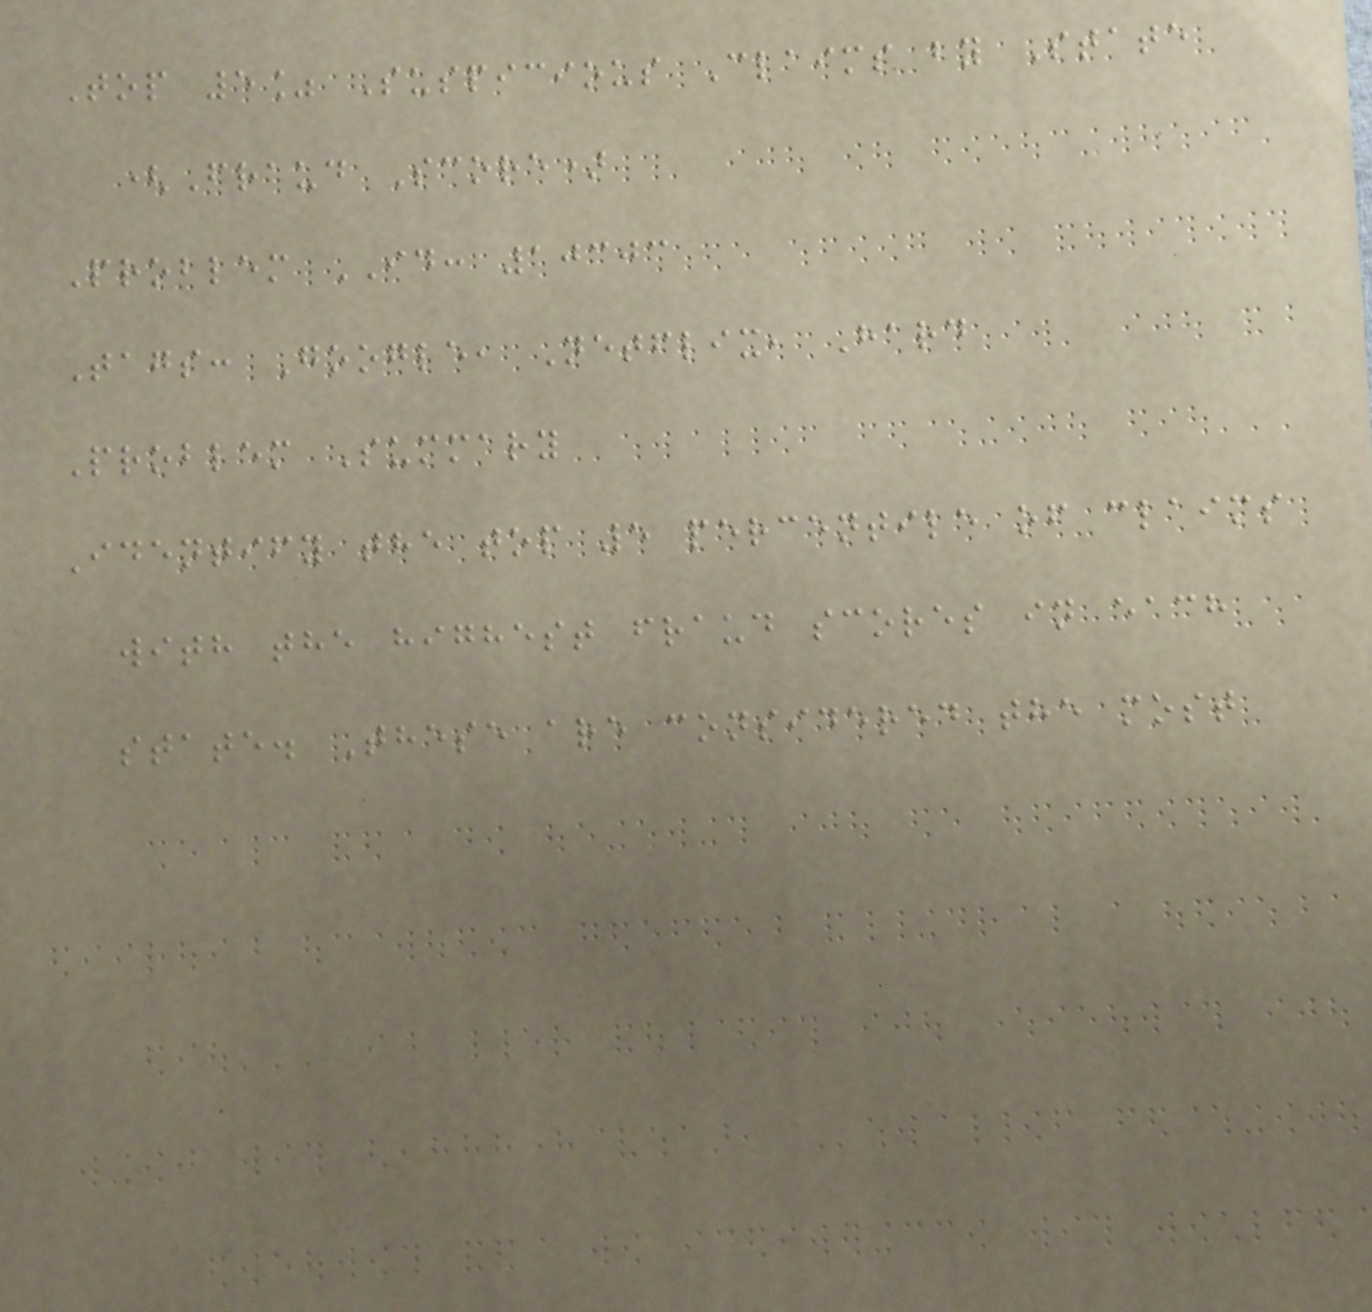Top 5% Suspicious Claims by State
(Fraud Score)
Problem ID: 10303
Tags: Google, Netflix, Hard
Problem Summary
Identify the top 5 percentile of claims
with the highest fraud scores in each
state. These are considered the most
